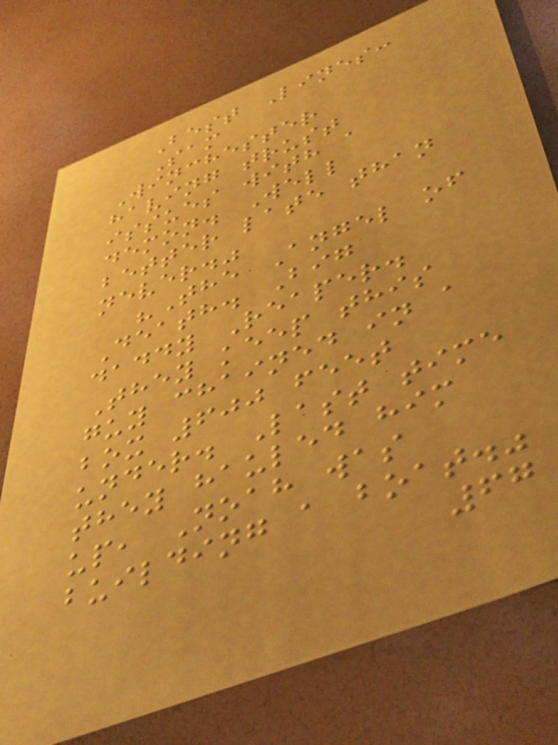Best Lines:
Sam
Winchester
having trust
issues with a
demon. Well
better late than
never."
"The Angel of
Death. Big
daddy Reaper.
They keep this
guy chained in a
box 600 feet
under. Last time
they hauled him
up, Noah was
building a boat."
67
